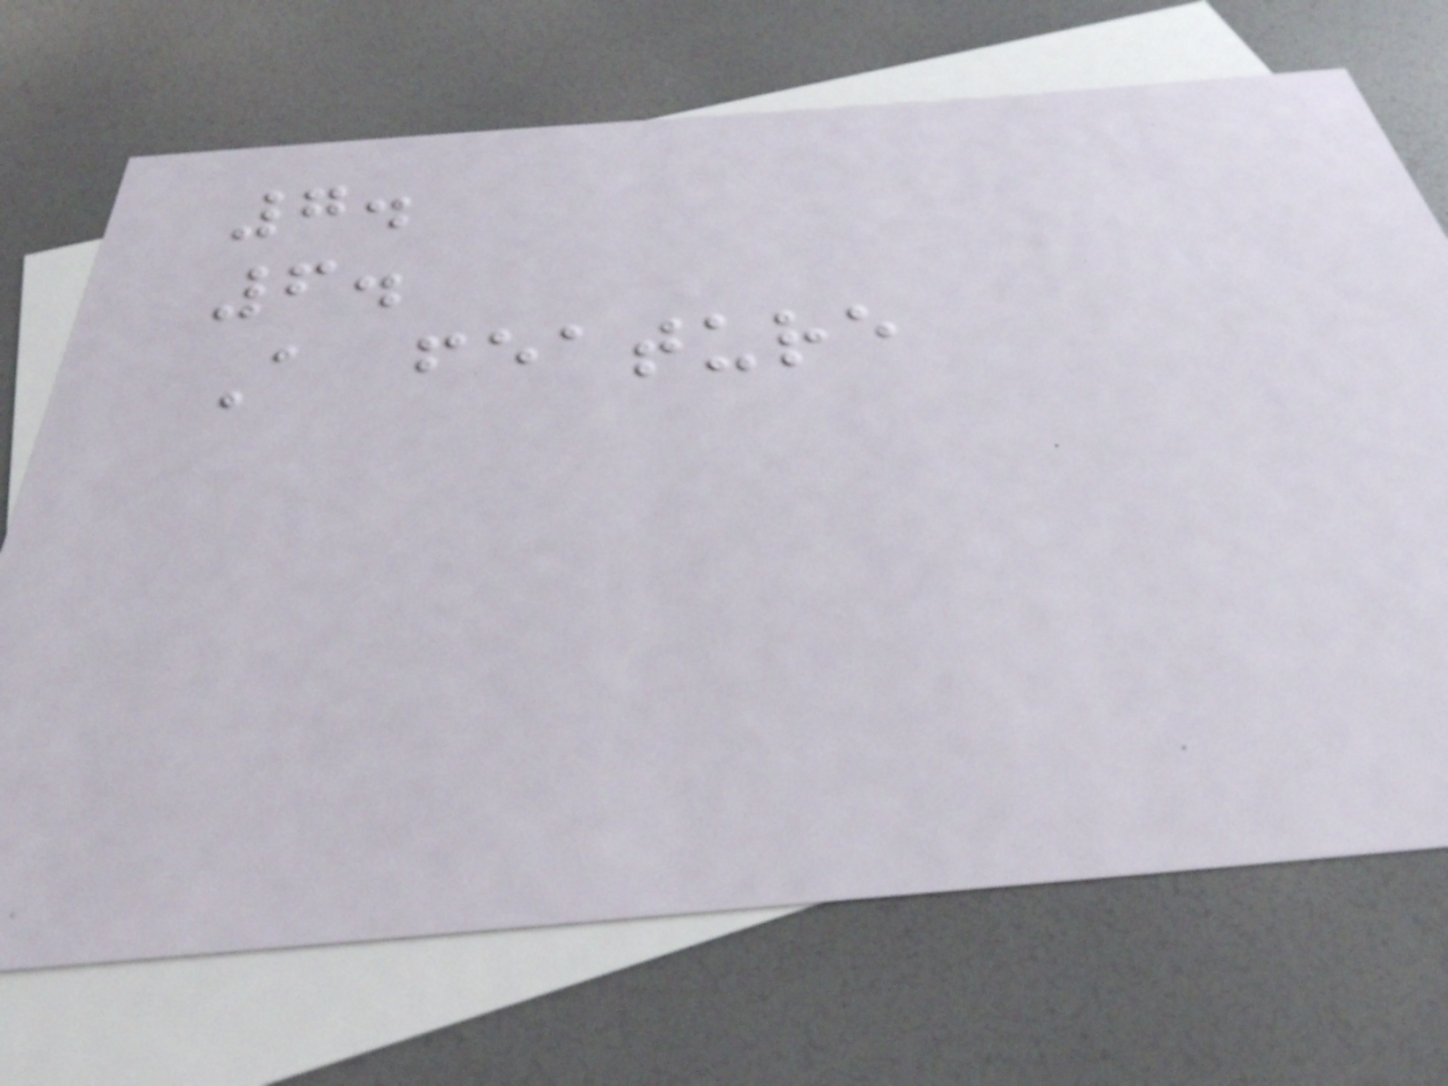7.
6.
A feature
